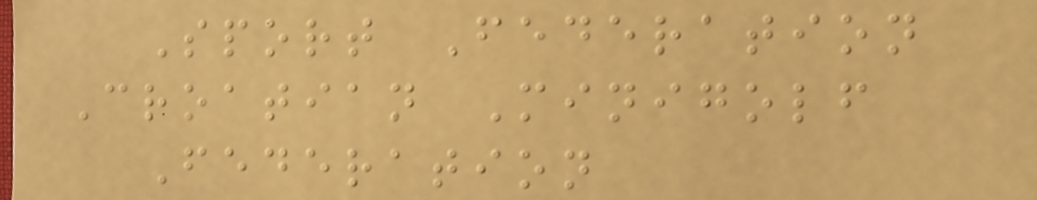Sport Federation
Croatian Minigolf
Federation
